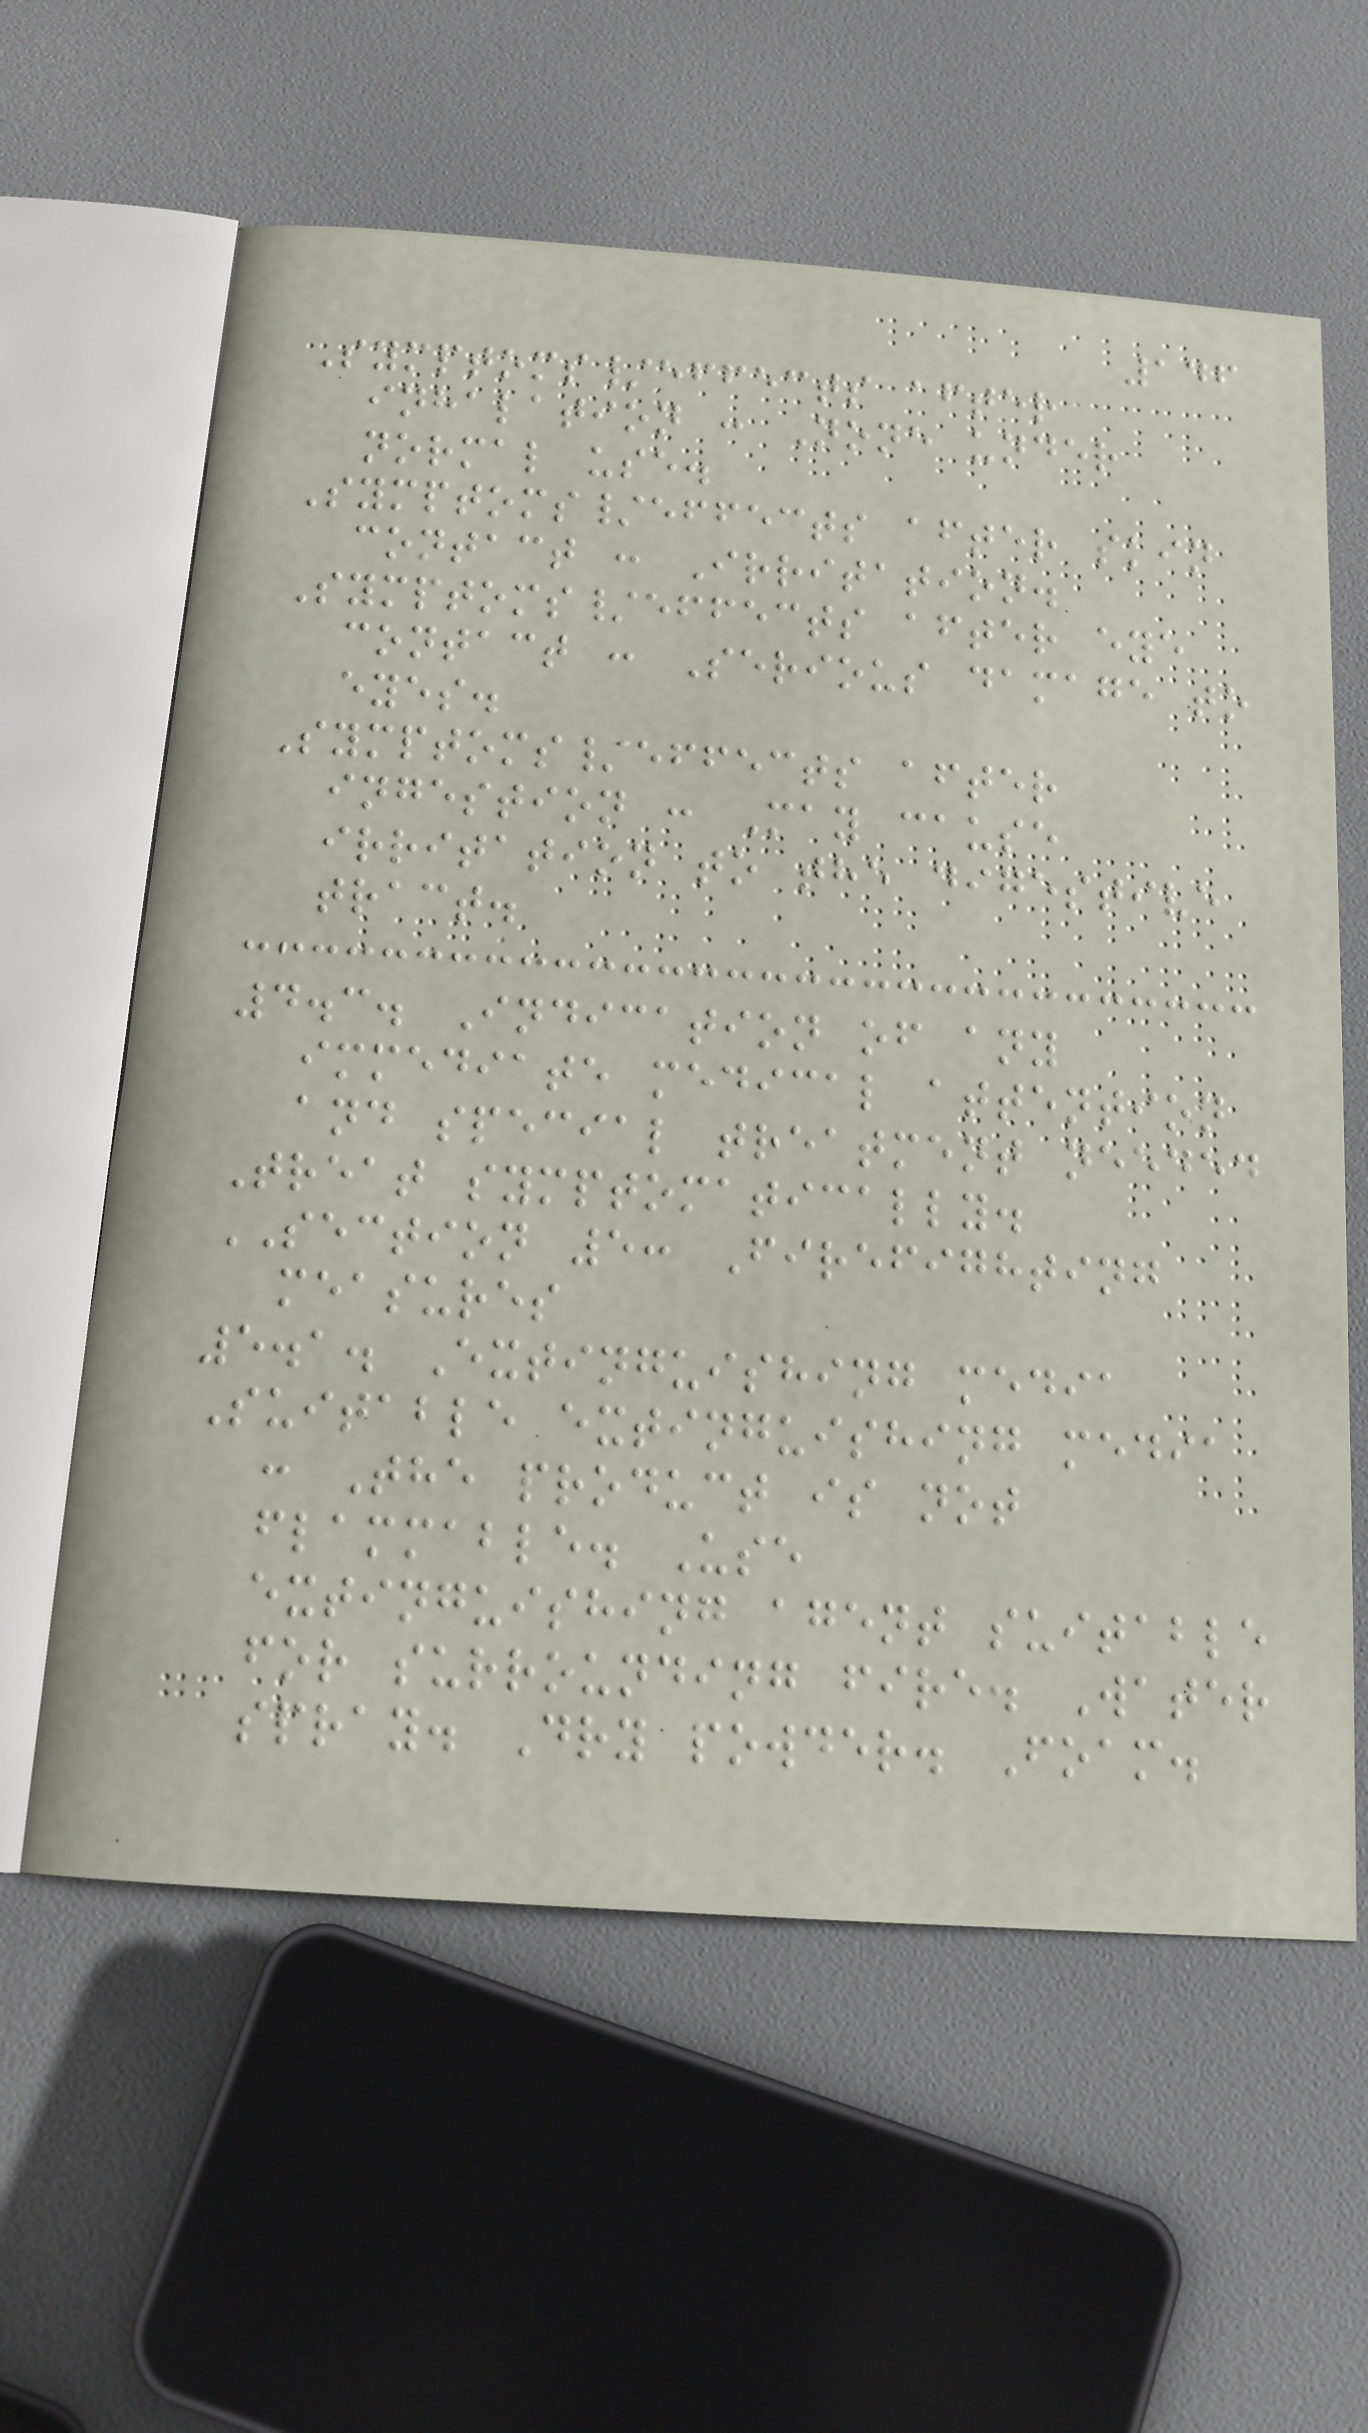146
Symptoms/effects after
inhalation : None under
normal use.
Symptoms/effects after skin
contact : Irritation.
Symptoms/effects after eye
contact : Serious damage to
eyes.
Symptoms/effects after
ingestion : May cause
irritation to the digestive
tract.
4.3. Indication of any
immediate medical attention
and special treatment needed
Treat symptomatically.
SECTION 5: Firefighting
measures
5.1. Extinguishing media
Suitable extinguishing media
: The product is not
flammable. Use
extinguishing agent suitable
for surrounding fire. Water
spray. Dry powder. Foam.
